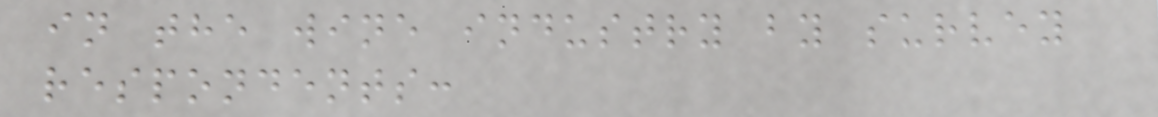in the wine industry by survey
respondents:
